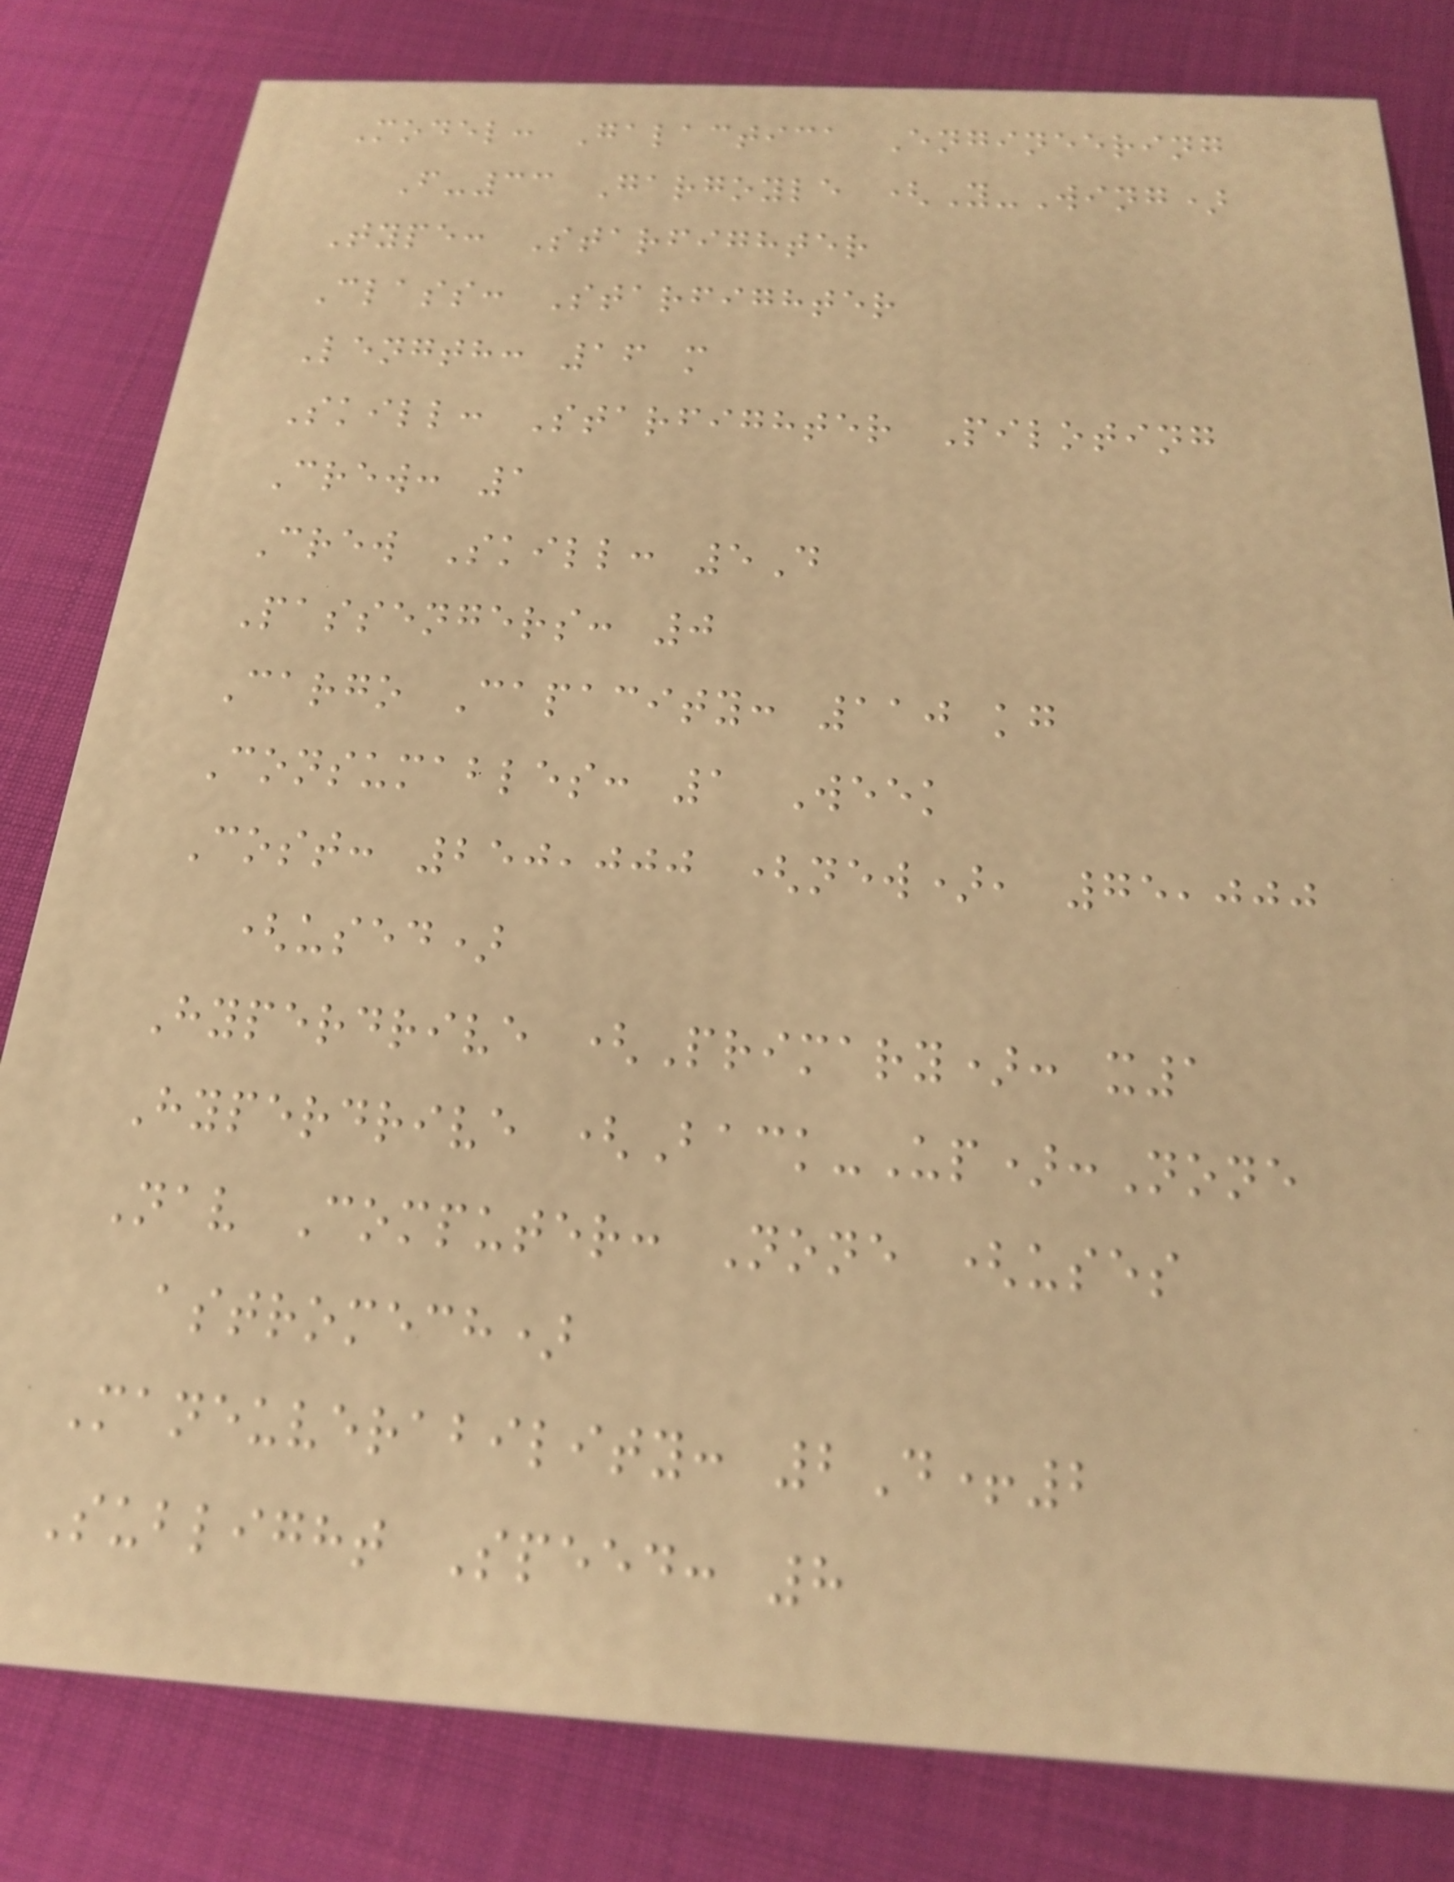Model: Galactica Engineering
F-33 Gargoyle (Y-Wing)
Type: Starfighter
Class: Starfighter
Length: 16 m
Skill: Starfighter Piloting
Crew: 1
Crew Skill: 5D
Passengers: 0
Cargo Capacity: 110 kg
Consumables: 1 Week
Cost: 250,000 (new), 75,000
(used)
Hyperdrive (Primary): x1
Hyperdrive (Back-Up):None
Nav Computer: None (uses
astromech)
Maneuverability: 2D+2
Sublight Speed: 8
